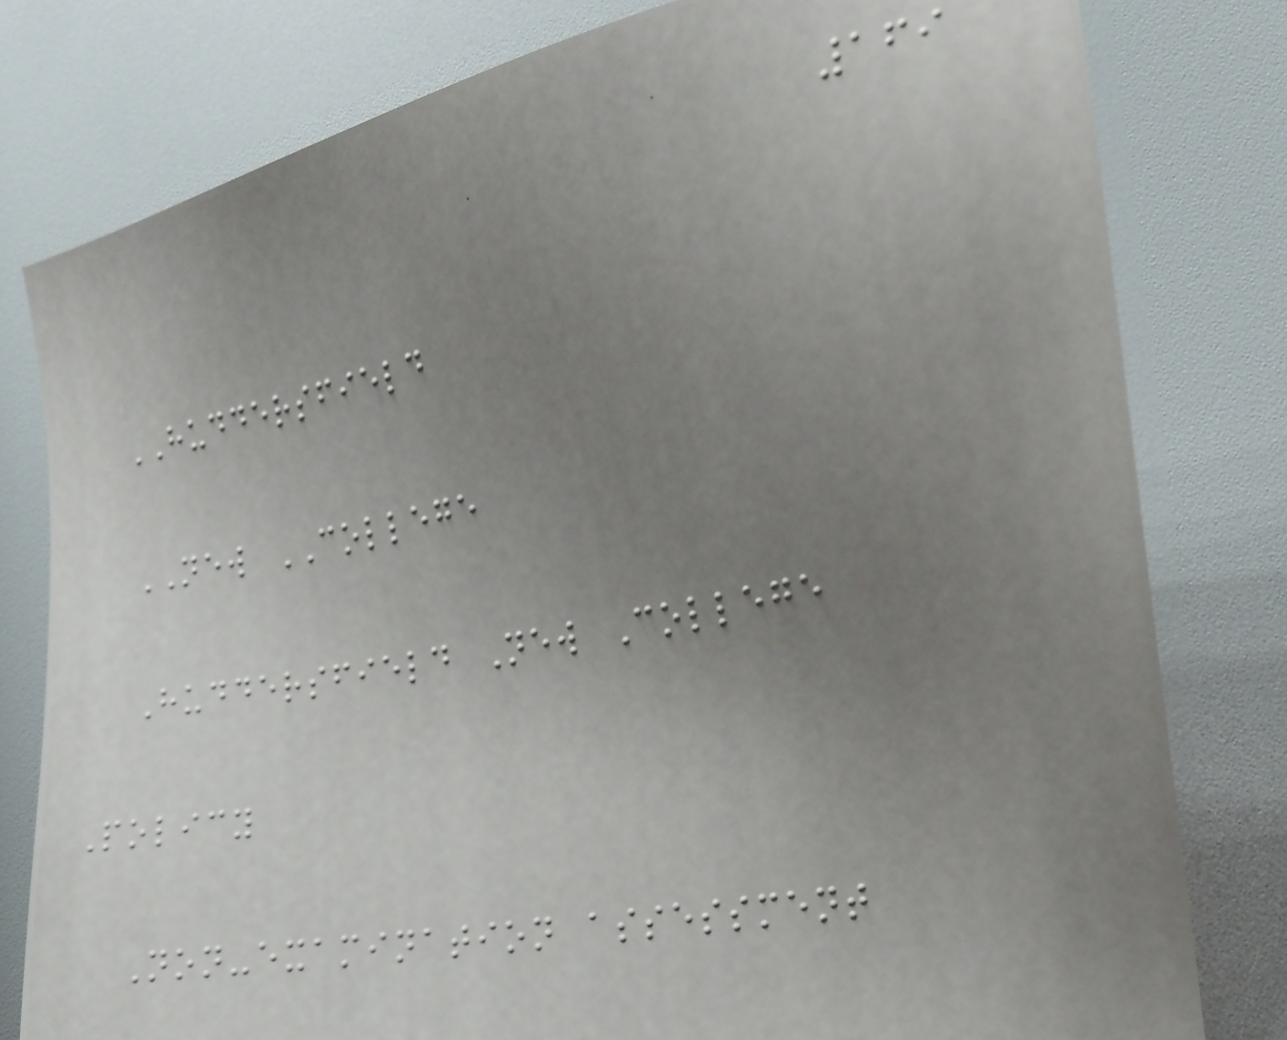169
HUDDERSFIELD
NEW COLLEGE
Huddersfield New College
Policy
Non-examination assessment
